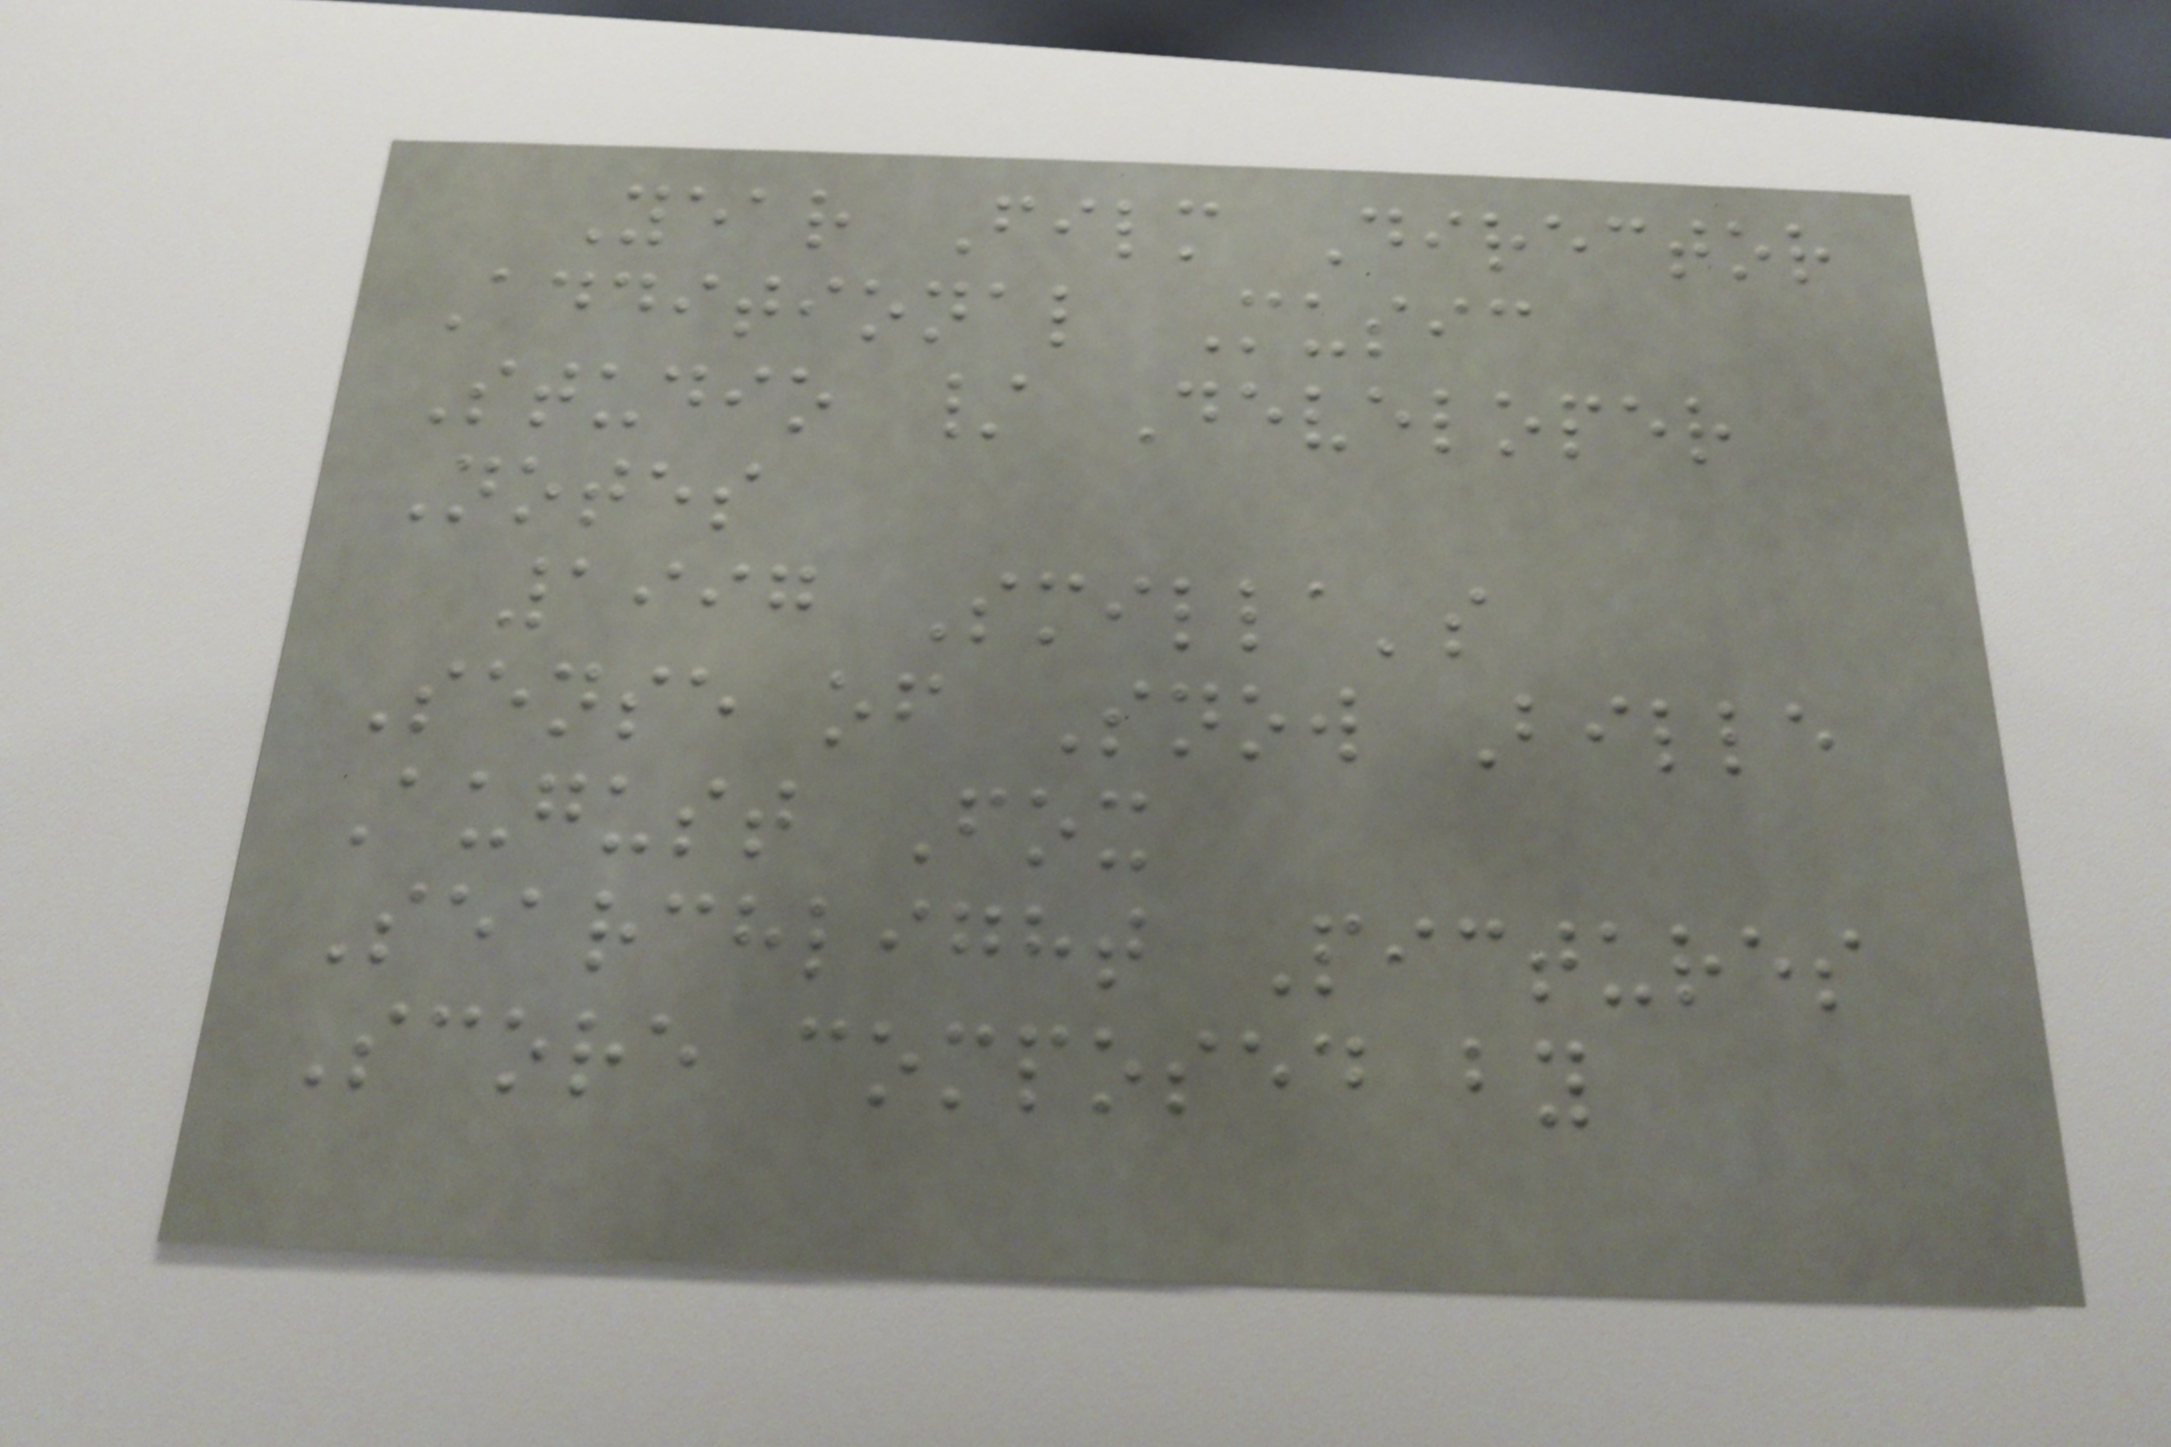Year Film Director
Additional Music
Studio / Developer
Notes
1997 Smilla's
Sense of Snow Bille
August Fox
Searchlight Pictures
Score composed by
